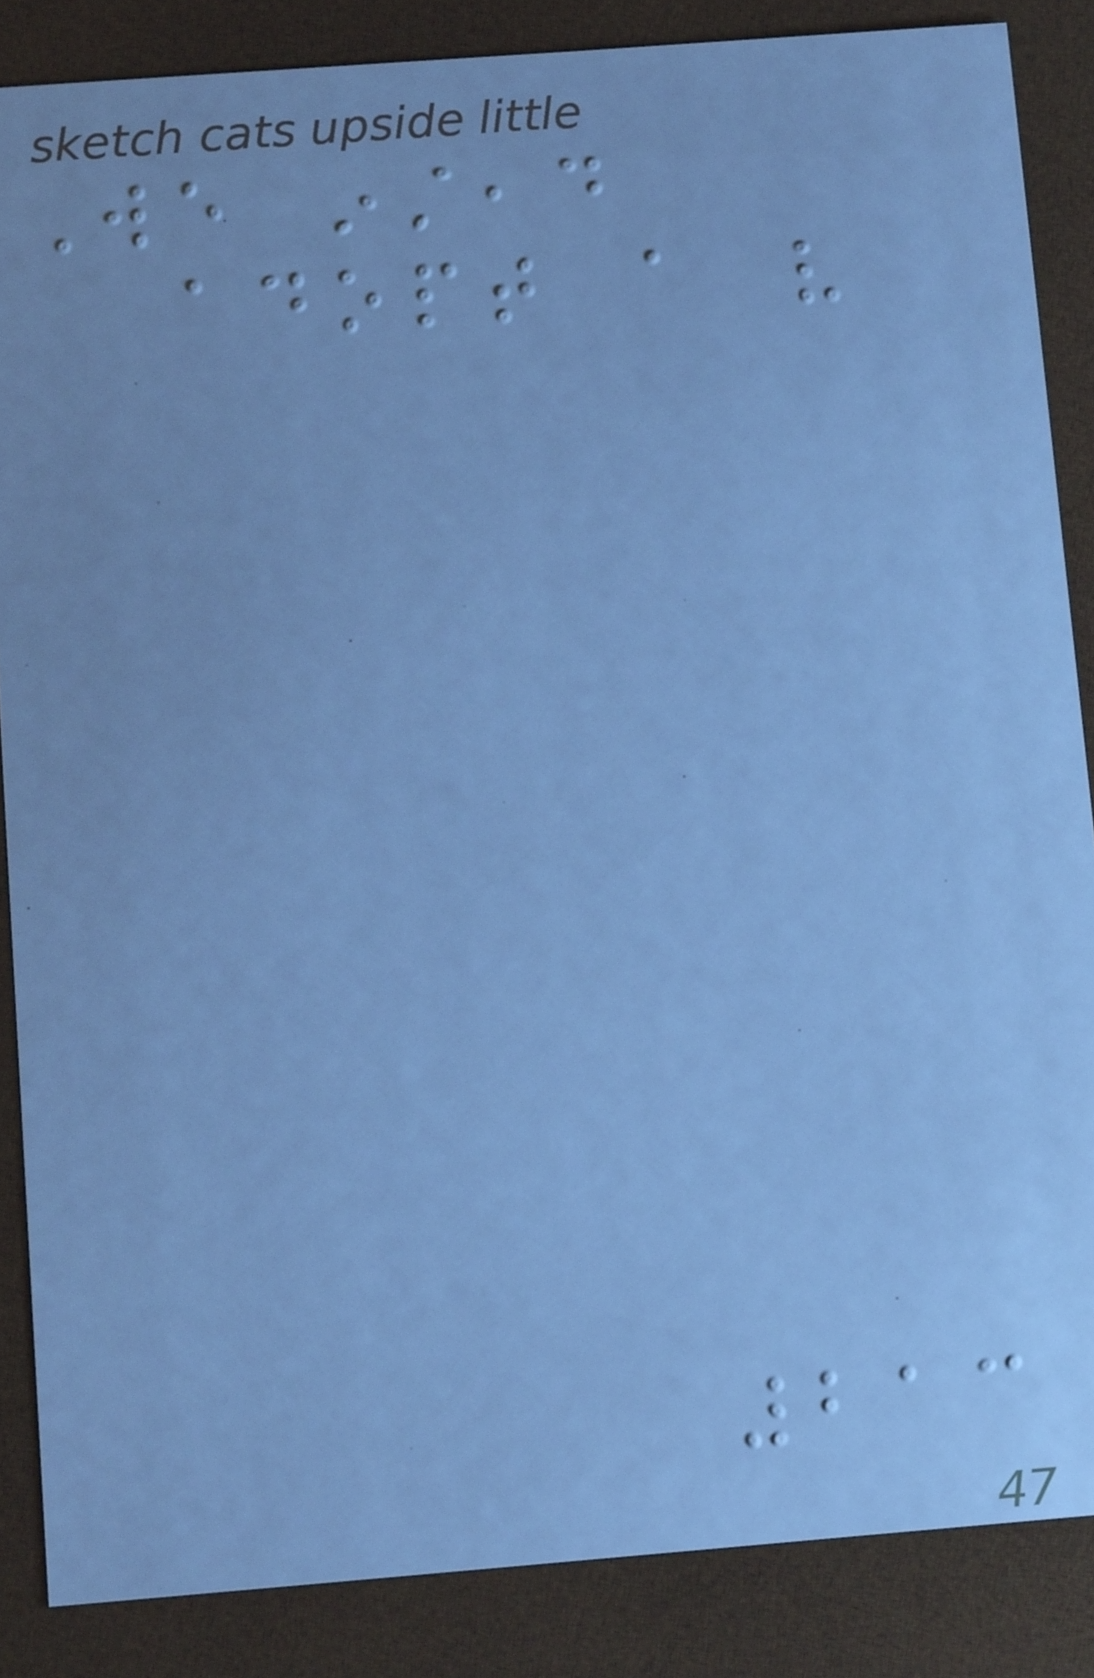We instead
adopt a very
213
